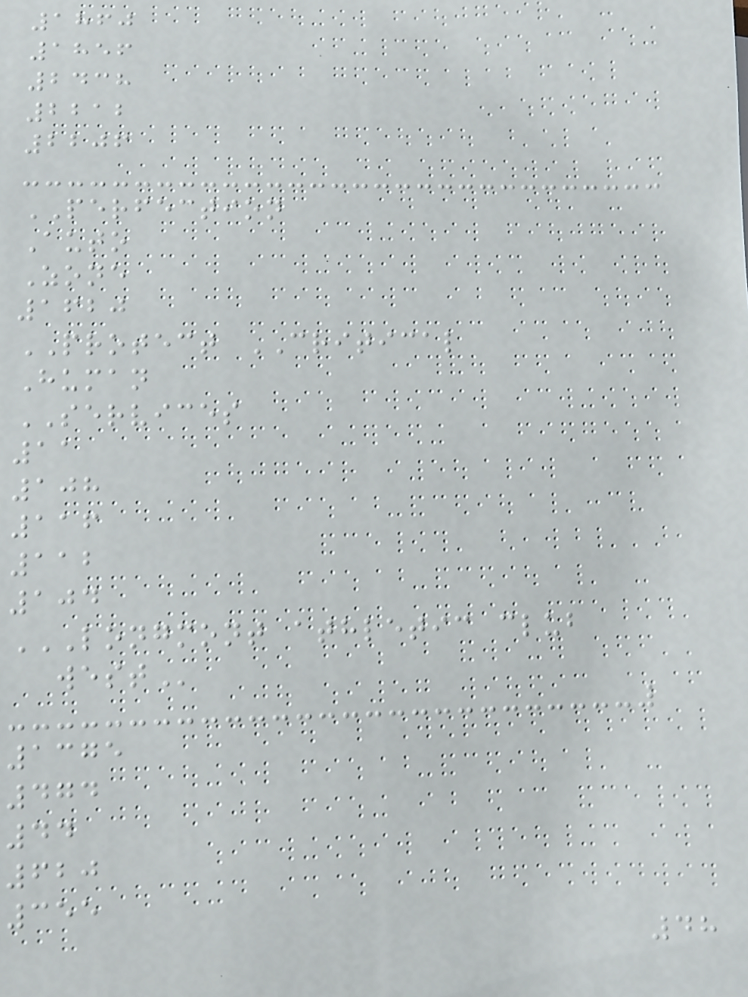1860
1856
2438
2212
2206
PERFECTION
Auto
Zone
1620
PROTECT CRITICAL
Human
SERVICES
11
108
116
112
104
LONGMONT ATHLETIC CLUB
WEST
1375
474
44
620
355
48
